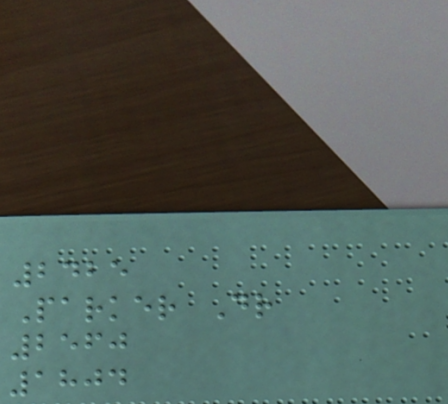2425
Parker Dr
2560
1804
